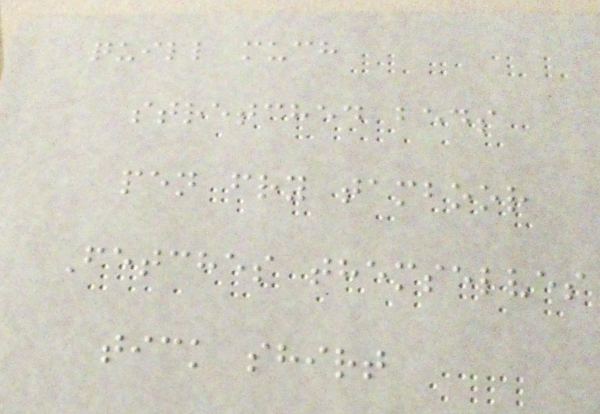quill much
stretched beds
pen fry tamboor
Fetches themselves
tick shirt
